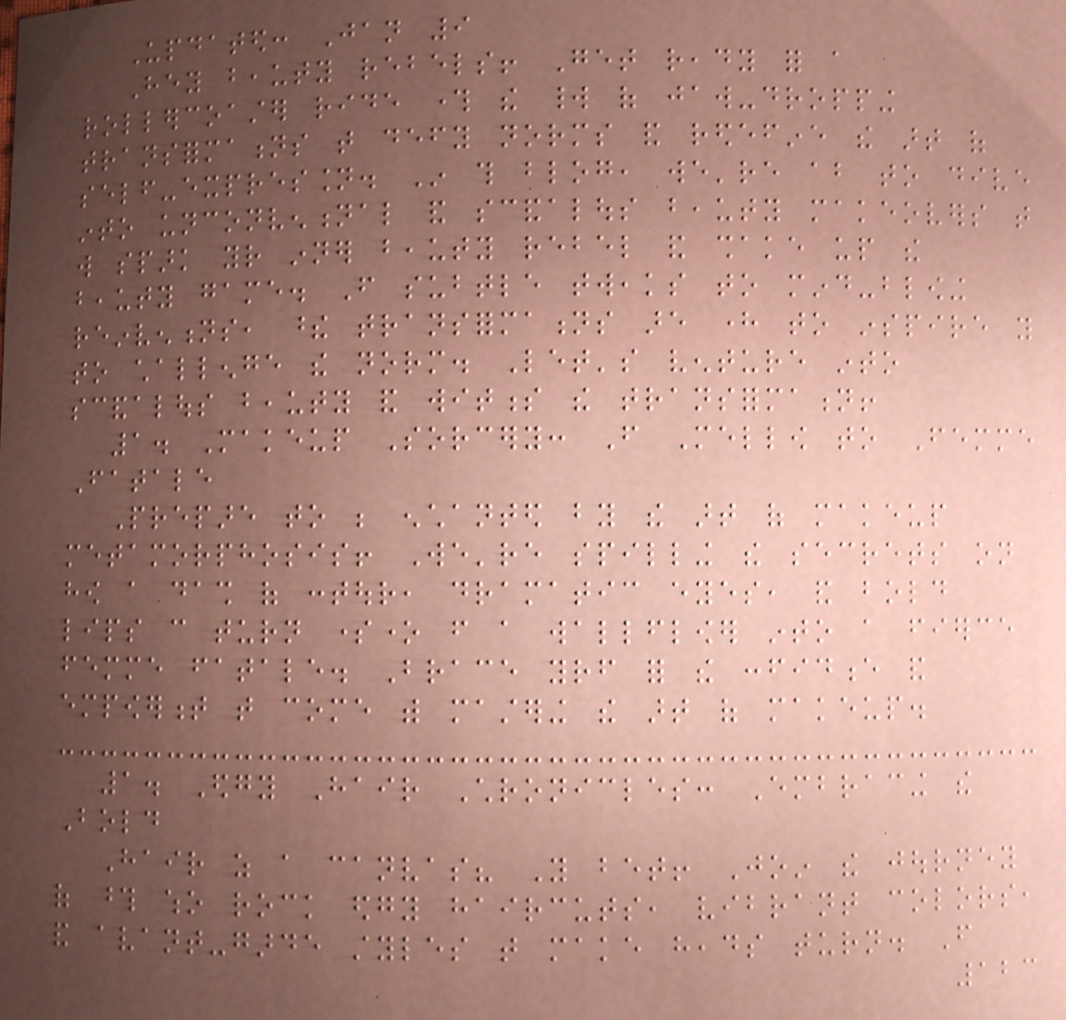Updated: Jan 9
Hey beauty rebels! Get ready for a
rollercoaster ride through the world of jaw-dropping
transformations that defy norms and redefine the art of
self-expression. In this blog, we're about to dive
into unconventional and scandalous beauty makeovers that
will spark your inner beauty rebel and shake up the
beauty game. From subtle tweaks to mind-blowing
reinventions, these transformations are here to inspire you
to challenge the norm. Let's venture into
scandalous beauty and witness the transformation!
1. Makeup Sorcery: From Mellow to Femme
Fatale
Prepare to be enchanted by the art of makeup
metamorphosis! We're spilling the secrets on
how a dash of contour, dramatic eyes, and bold
lips can turn someone from a wallflower into a fierce
femme fatale. Brace yourself for the confidence and
empowerment that come with mastering the art of makeup.
1. Edgy Hair Chronicles: Embracing the
Bold
Hair as a canvas? You bet! Join the journey
of those who rock edgy haircuts, vibrant colors,
and avant-garde styles that make heads turn. From
123
